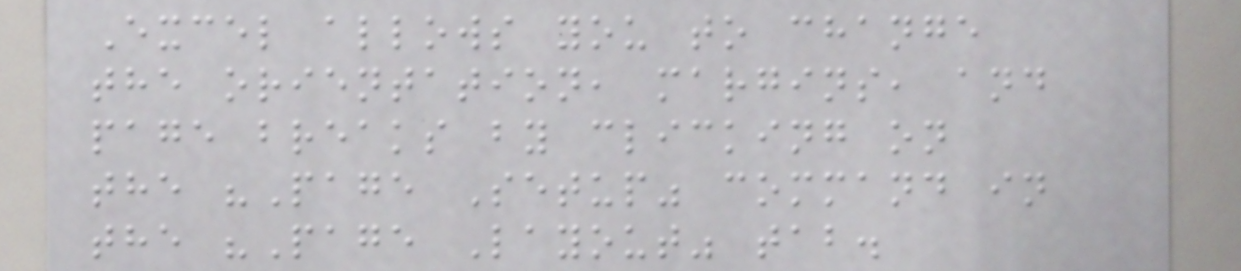Excel allows you to change
the orientation, margins, and
page breaks by clicking on
the "Page Setup" command in
the "Page Layout" tab.
